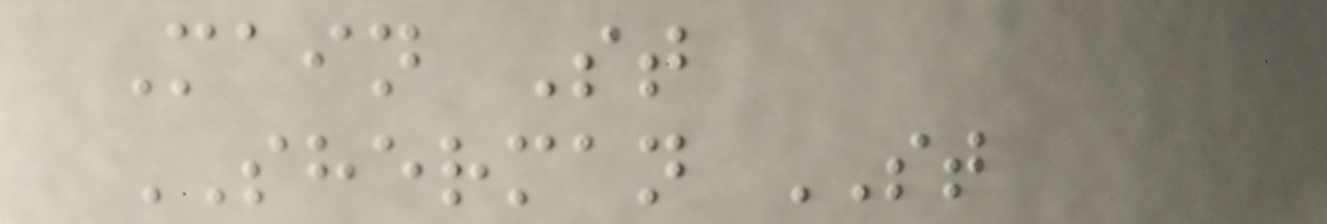Main St
SHERMAN ST
